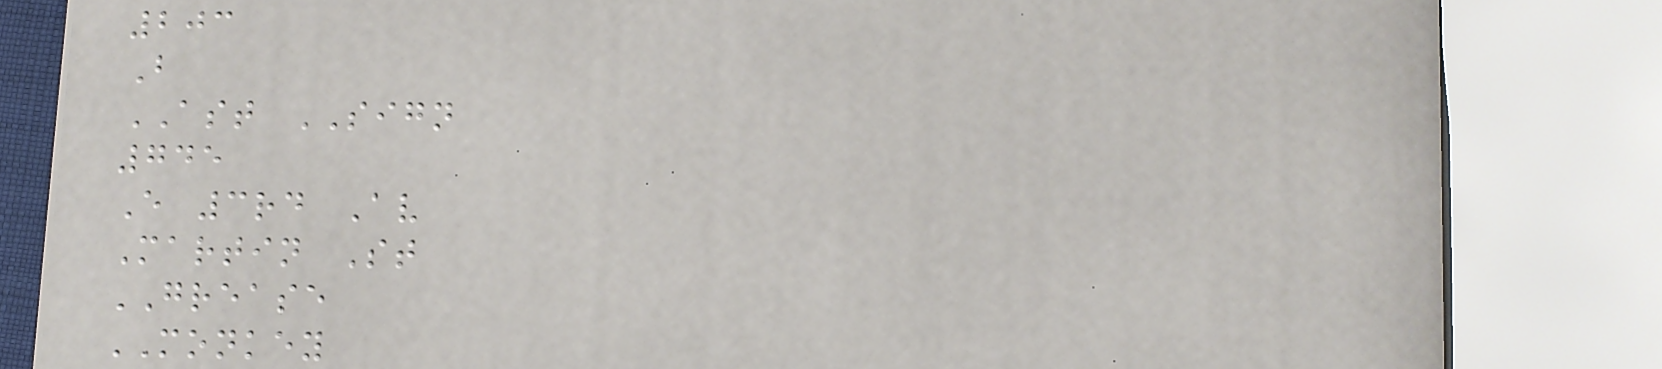203
B
AST SIGN
745
E 3rd Av
Martin St
GREASE
MONKEY
